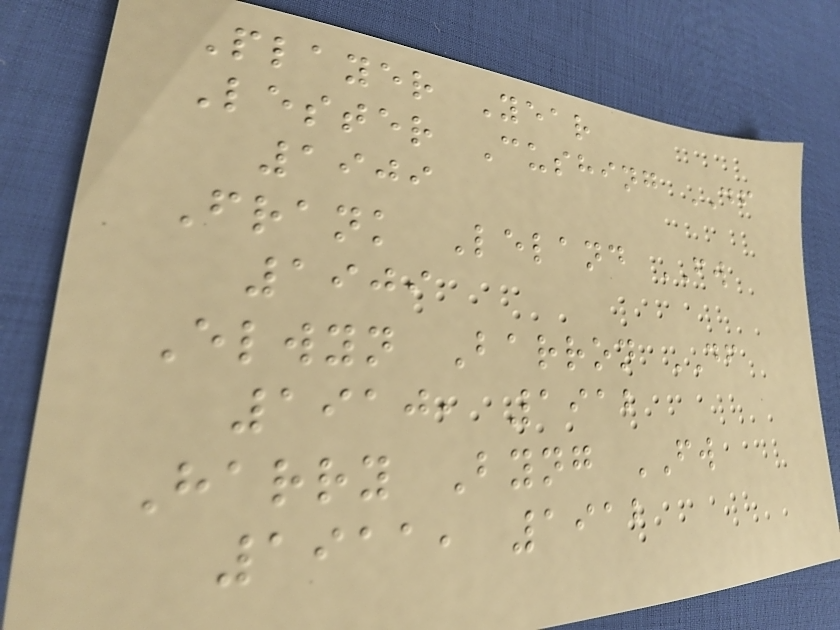Player Year
Lester Cushing DF
1909
Frank Leland FW
1909
Elwyn Barron DF
1910, 1912
Harry Byng FW
1911, 1912
